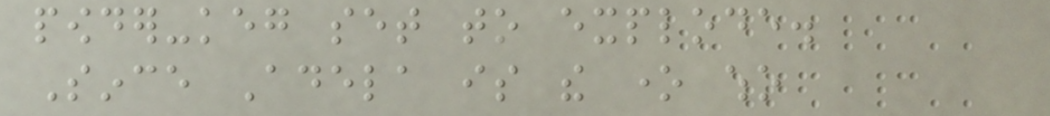powder-keg set to explode.
Since Adela is the one who
